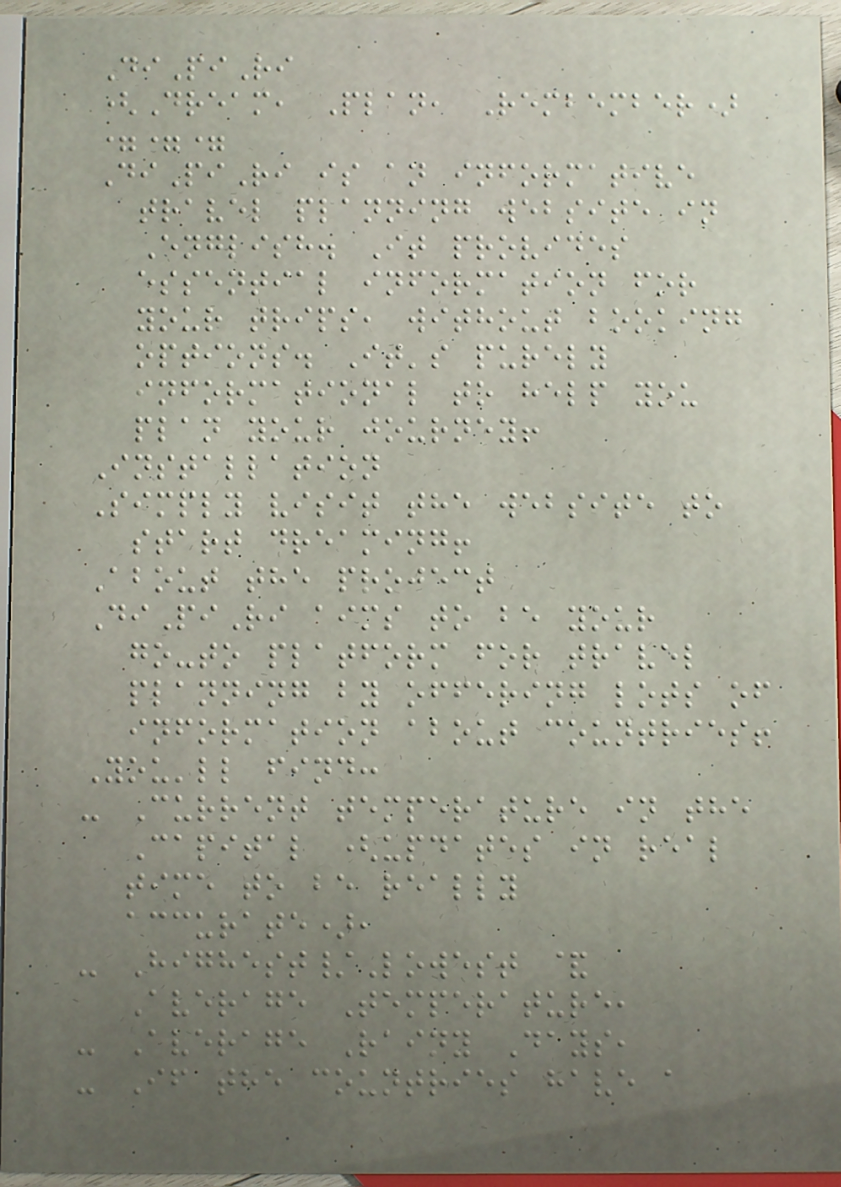DiPiRi
(Dream, Plan, Rembember)
===
DiPiRi is an informative
travel planning website in
English. It provides
essential information for
your trips, without booking
options. It's purely
informational to help you
plan your journey!
Installation
Simply visit the website to
start dreaming!
About the project
DiPiRi aims to be your
go-to platform for travel
planning by offering lots of
information about countries!
You'll find:
- Current temperature in the
Capital (updates in real
time to be really
accurate),
- Highest/Lowest &
Average Temperature,
- Average Rainy Days,
- If the countries have a
